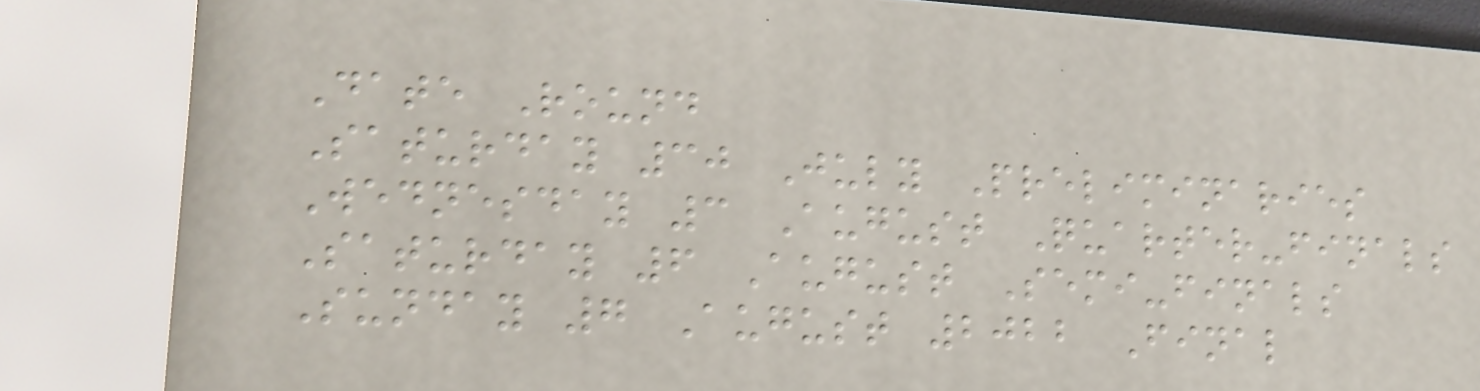Date Round
Saturday 30 July Preliminaries
Wednesday 3 August Quarter-finals
Saturday 6 August Semi-finals
Sunday 7 August 2022 Final
